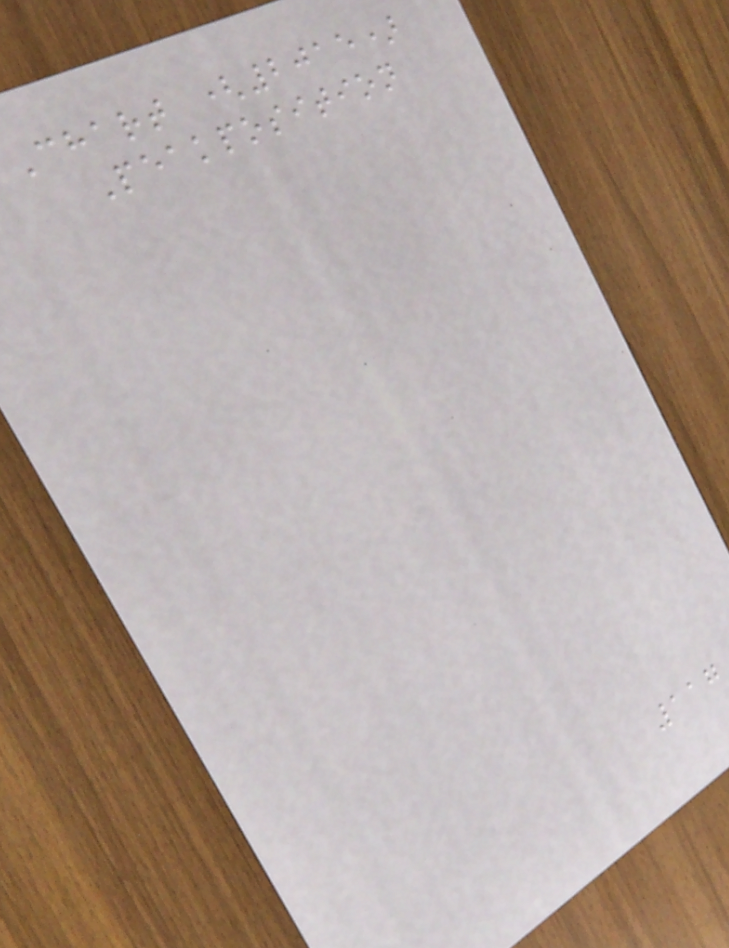Chart (2015)
Peakposition
117
